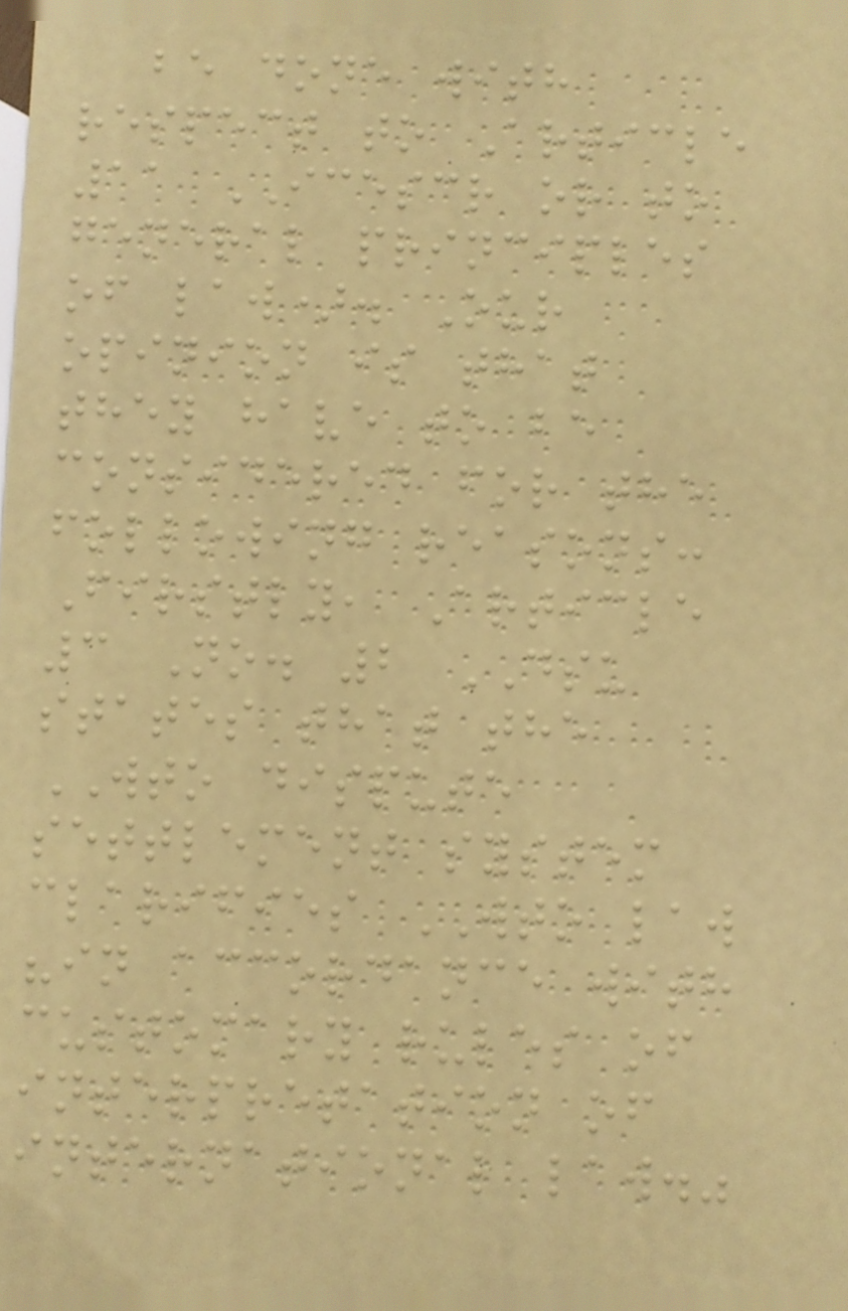be done with
respect to Article
11 ICESCR or to
general principles
of law). Our
opinion is that
they have to be
considered for the
following reasons:
Firstly, Article
3 No. 2 DSU
states that the
WTO dispute
settlement system
clarifies WTO law
"in accordance with
customary rules of
interpretation of
international law."
